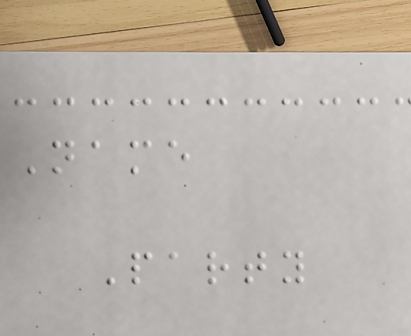Name
Party
